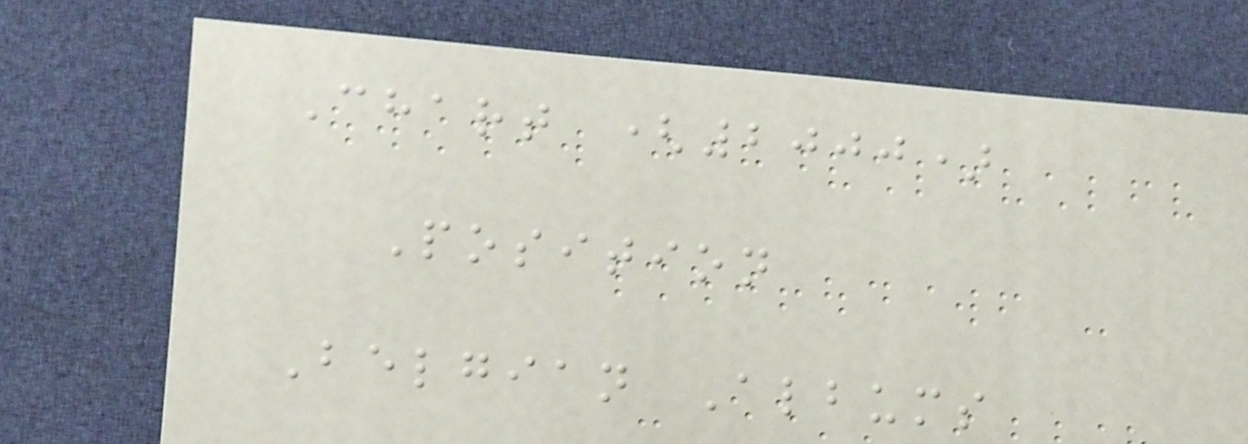Chart (2000)
Position
Belgian Albums
